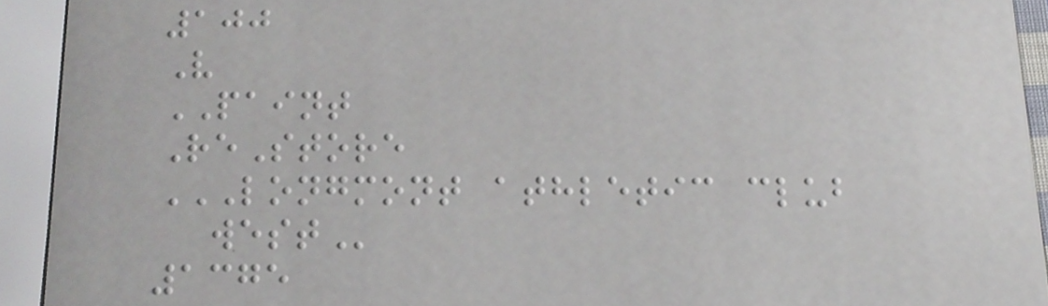100
V
PAINT
ReStore
LONGMONT ATHLETIC CLUB
WEST
1375
